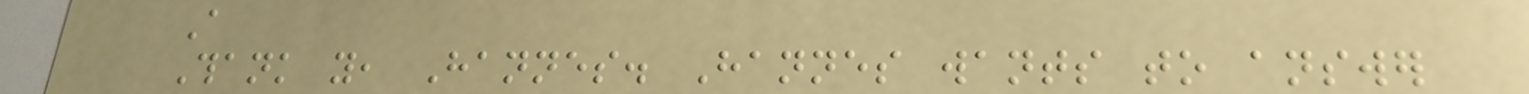A
Thank you, Hannes. Hannes wants to answer
